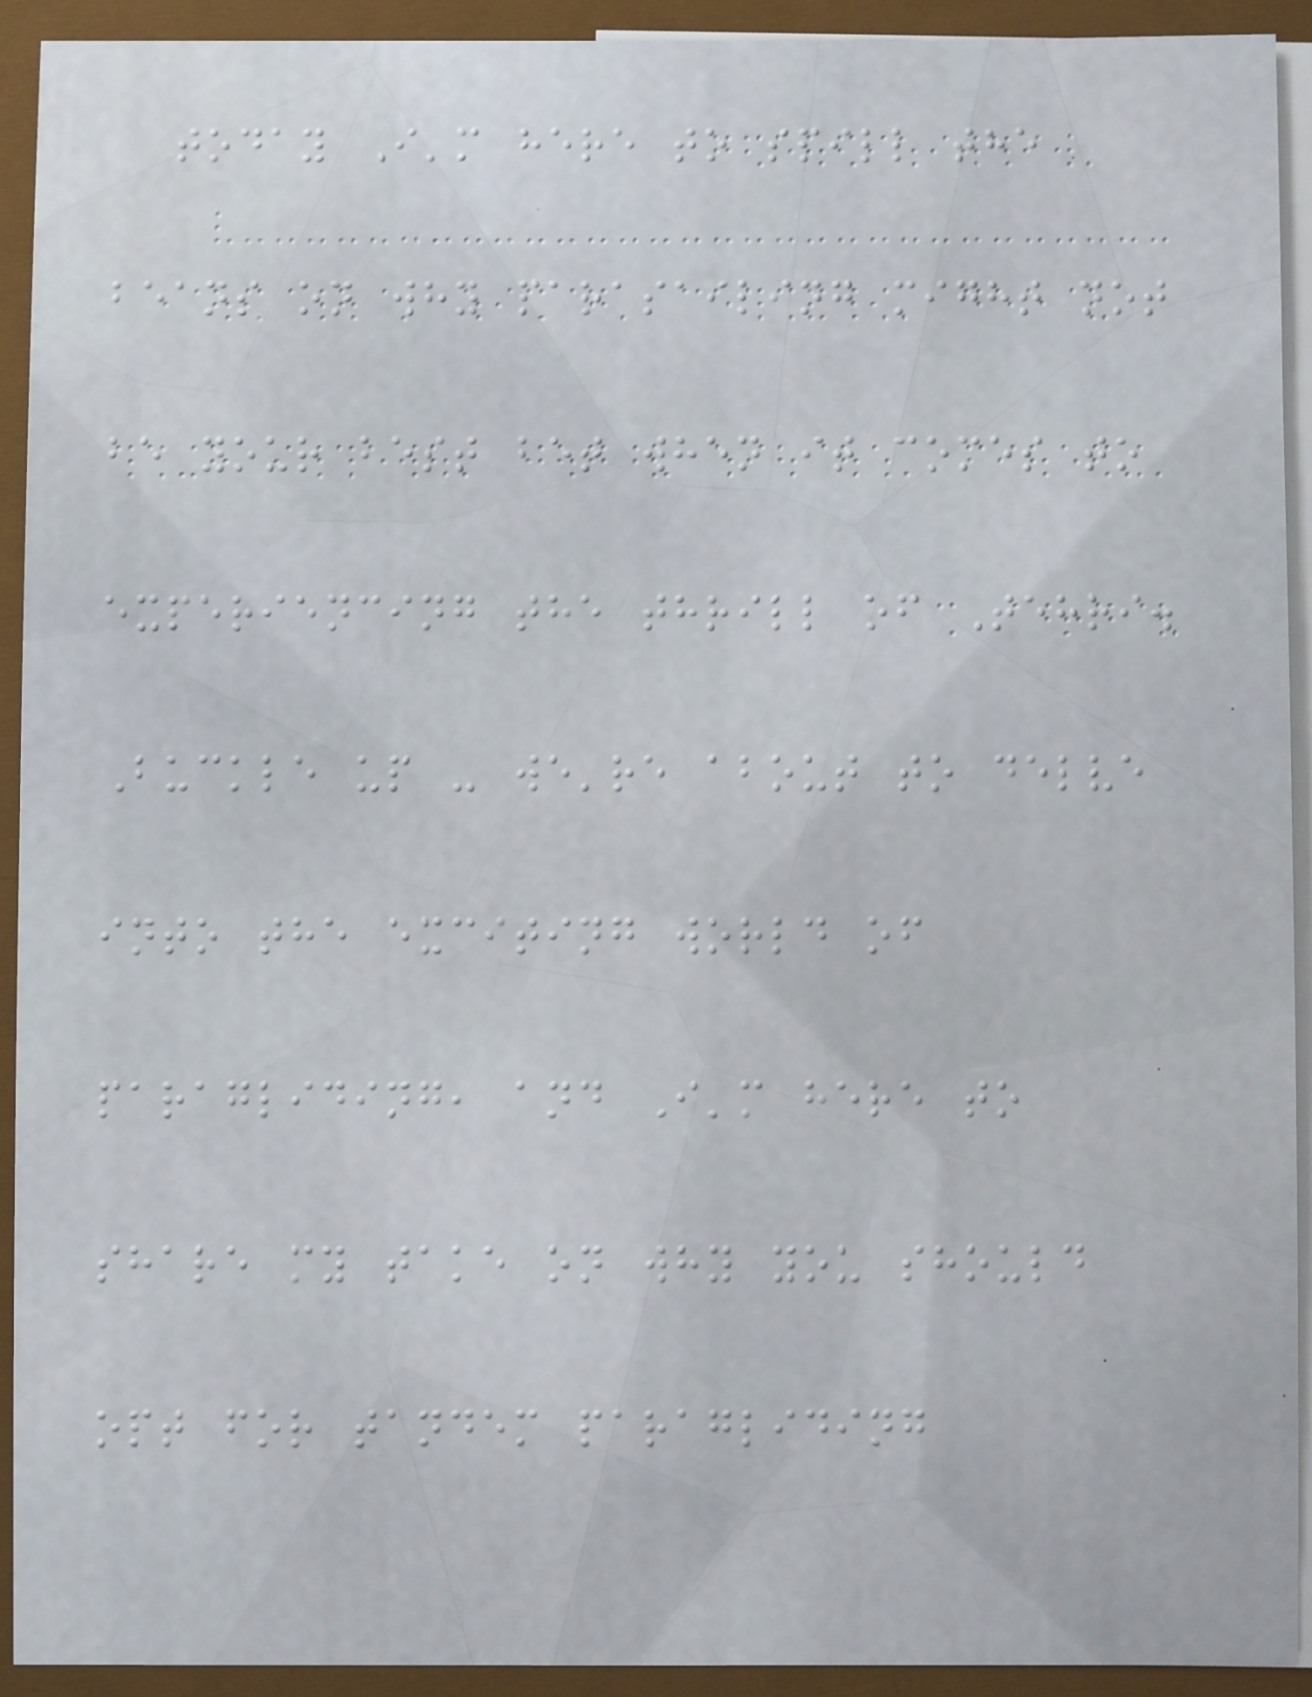today I'm here to spill the
beans on why parasailing might not
be your best bet when it comes to
experiencing the thrill of Tehri.
Buckle up - we're about to delve
into the exciting world of
paragliding, and I'm here to
share my take on why you should
opt for tandem paragliding
